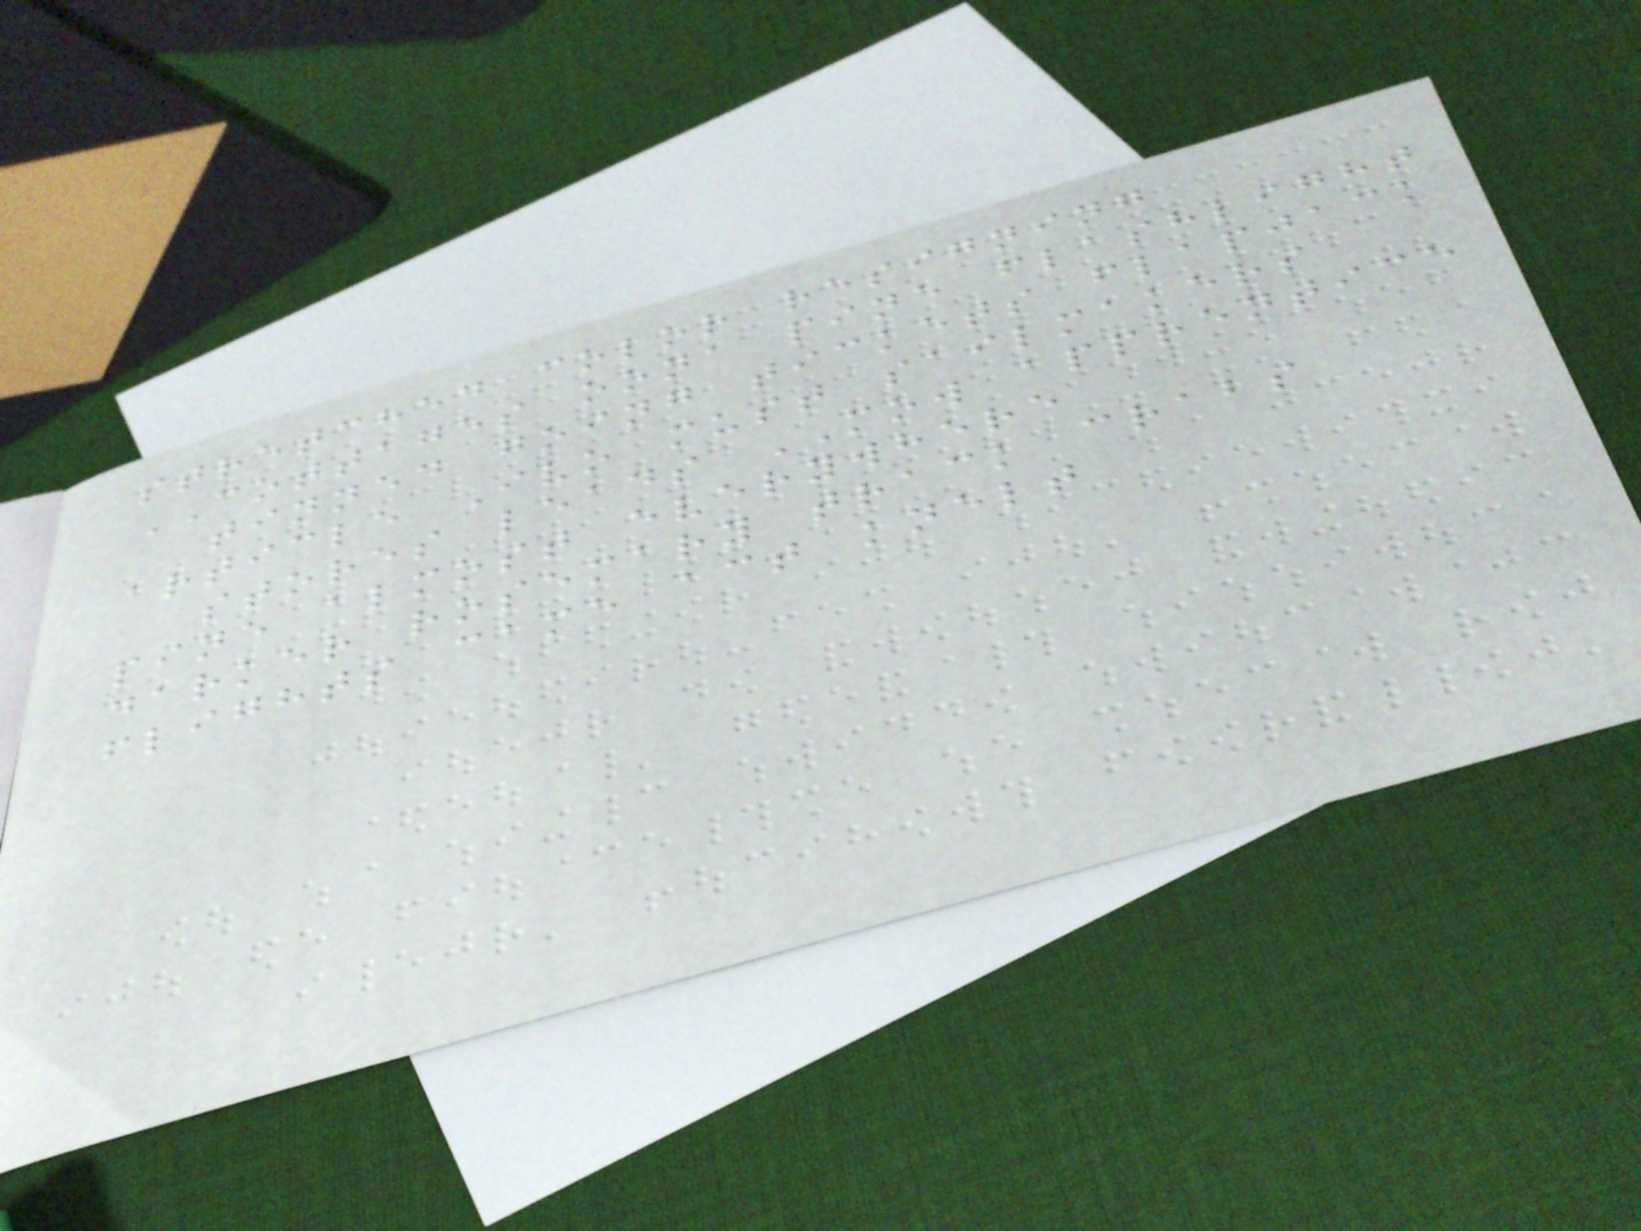stretched color resigning
COTTAGES oona pine flashlight
tinned going tickets flapjack
article Ivo must sailmakers
stores leads MOW apprentice
pine almost everywhere
darker rosemary track crabs
flights came act knelt
